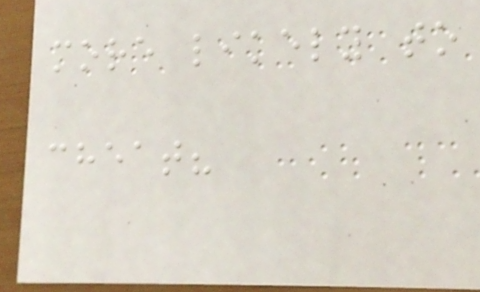more likely to
cheat?
